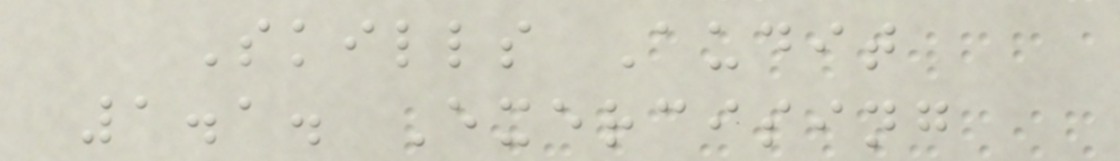Skills Audit
1.1. Exercising
